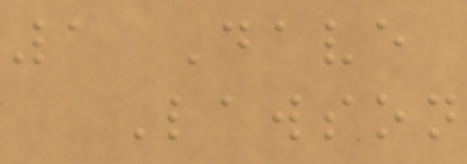1 Dave
Lawson
